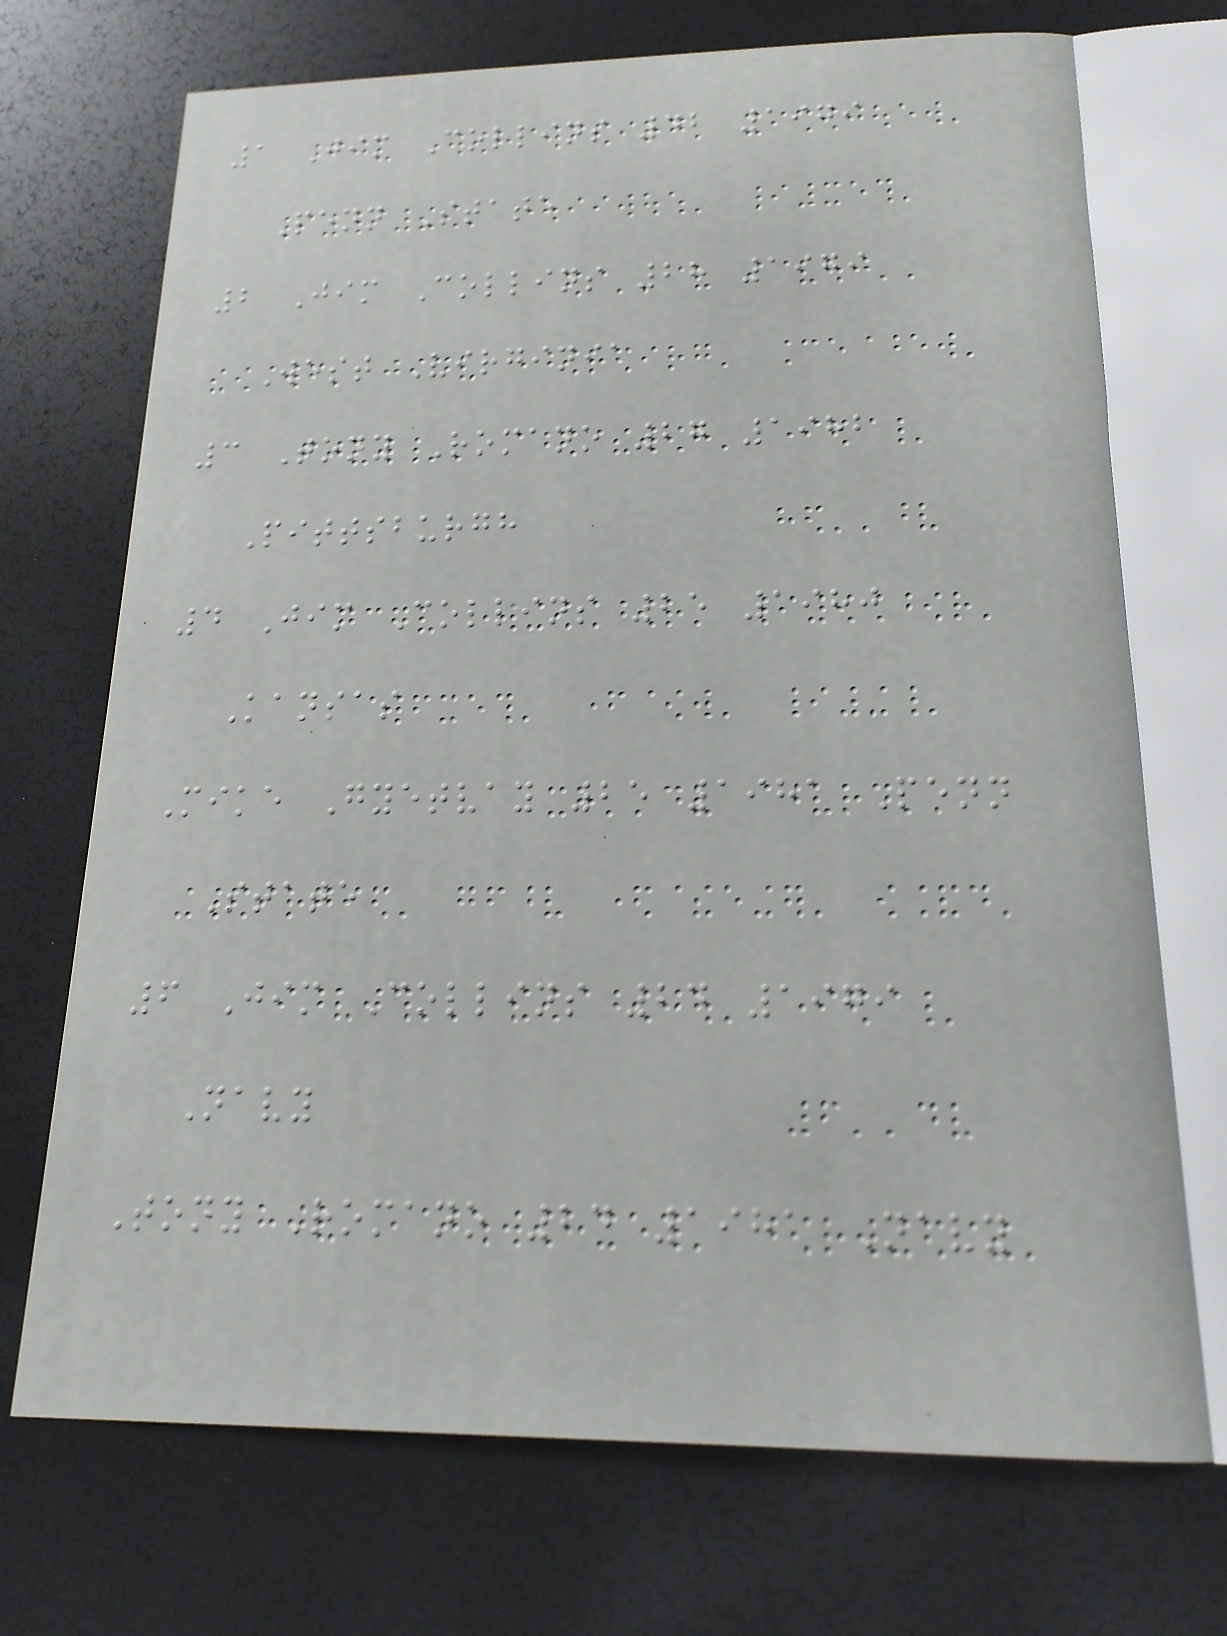1 Jim Collins 42 1979
Penn State
2 Jim Collins 28 1979
West Virginia
3 Tony Romano 27 1982
Pittsburgh
4 Jim Collins 25 1980
Kansas
Mike Gyetvay 25 1981 Penn
State
6 Jim Collins 24 1979
Navy
Tony Romano 24 1981 Navy
